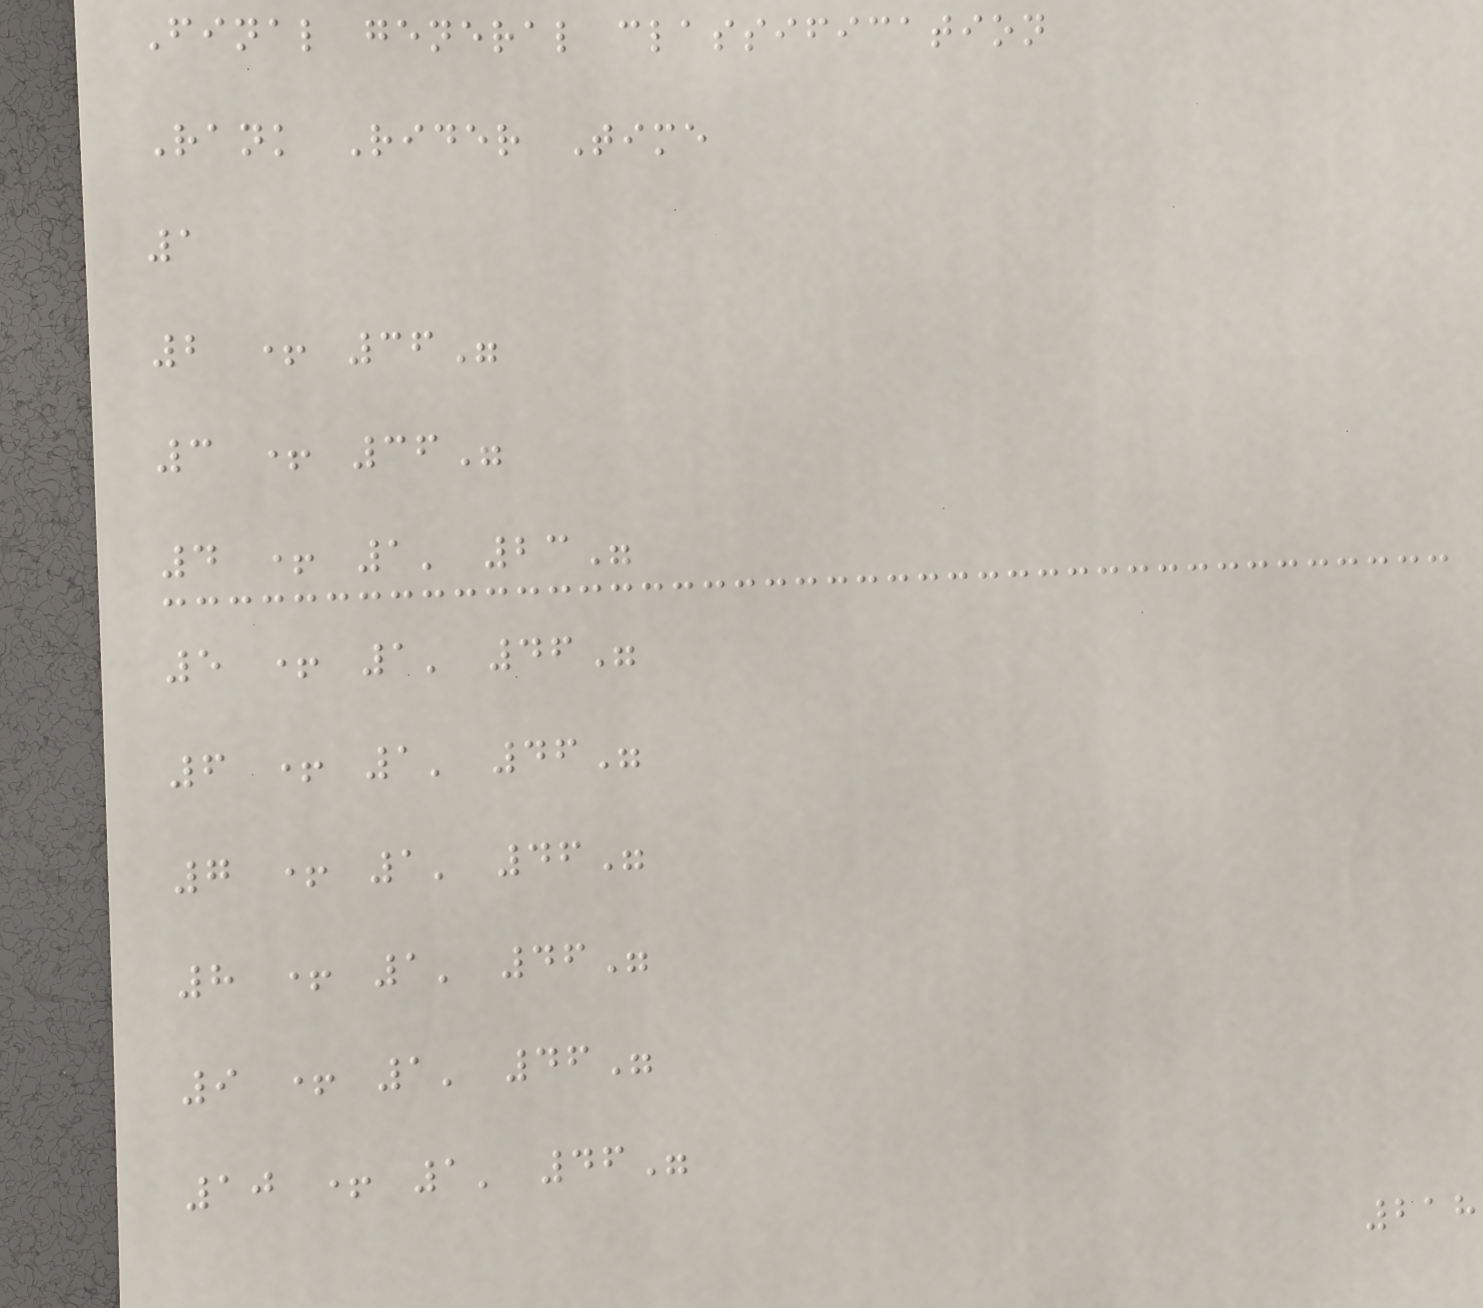Final general classification
Rank Rider Time
1
2 + 36"
3 + 36"
4 + 1' 23"
5 + 1' 46"
6 + 1' 46"
7 + 1' 46"
8 + 1' 46"
9 + 1' 46"
10 + 1' 46"
218
